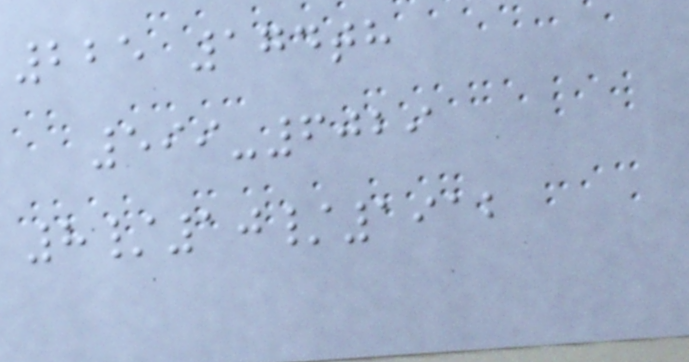225 174th
599-6029
8/10/1912
